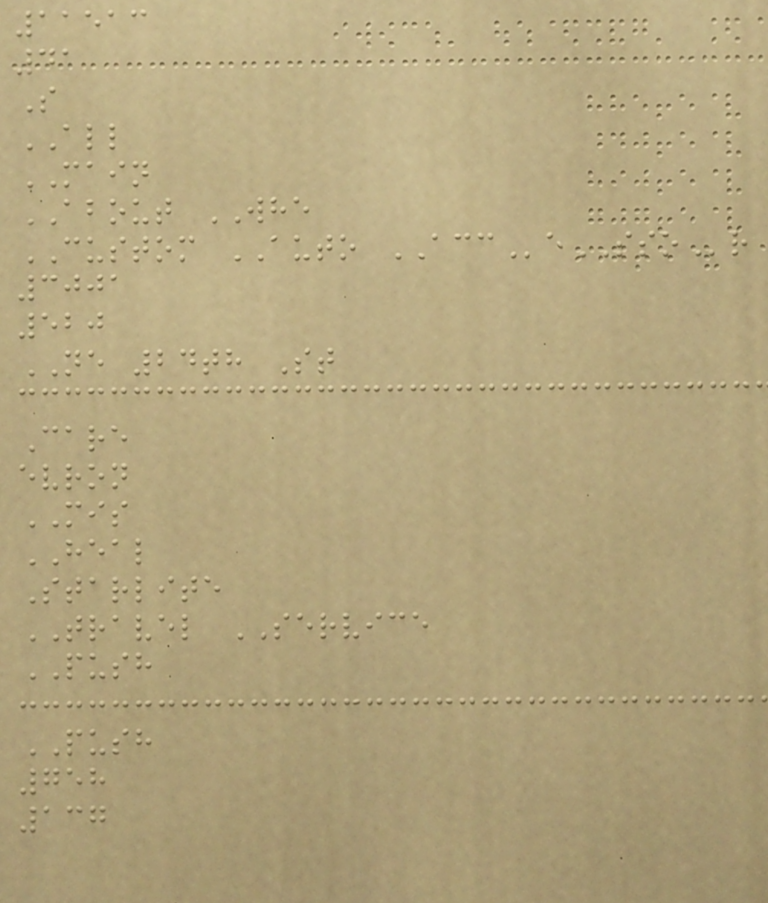11513
41
S
ALL
MAIN
ABOUT WHE
CUSTOM AUTO ACCeSSOr
3001
520
NE 24th St
Care
evron
MIS
HEAL
Starlite
TRAVEL SERVICE
PUSH
PUSH
758
137
